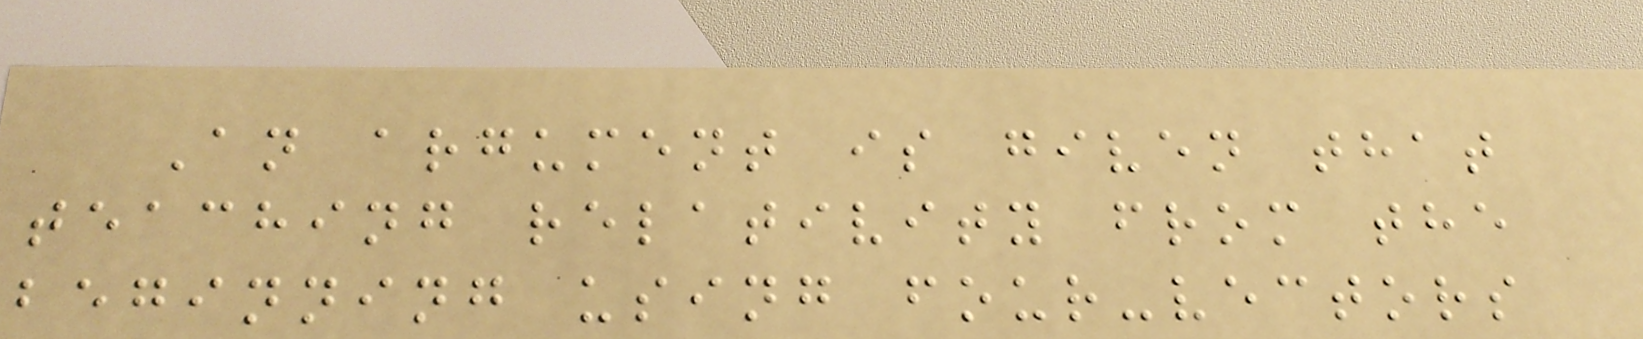An argument is given that
teaching relativity from the
beginning using four-vectors
